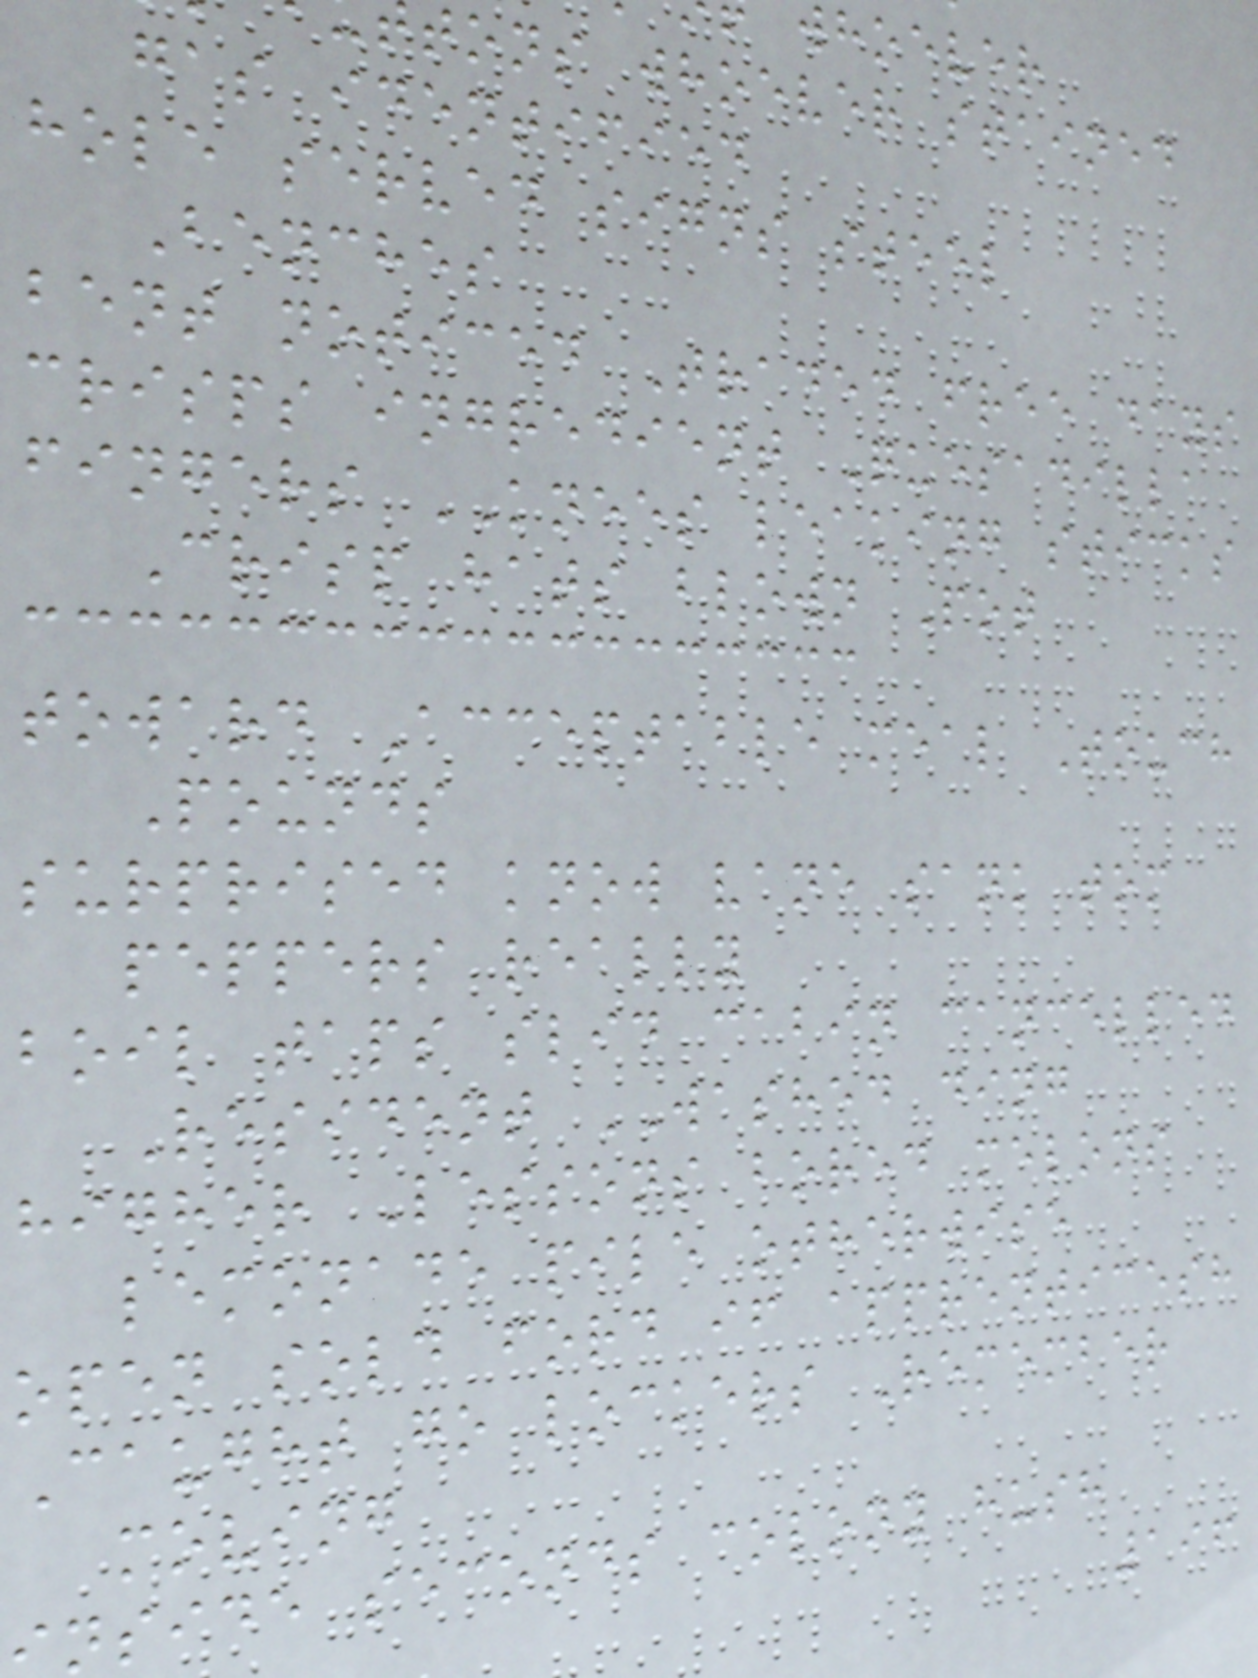whoever
tons whoever stained
gas identified
hole served signs steel
Benches
bent noticed Traded free days
crisps ingredient Quesadilla
fingers KNEES leaking sticks
Crisp hats blown Pot
toward Acceptable meal Touch
Pounds
surprised know vane sank tom
peppers really
boil taps slid cabin cancelled
Resident WASHED ding
higher Lessons bored melons
lemonade pile otherwise
open sold ford if apprenticesh
Caught go lockers Remember
moving
nside seconds colony hush
196
